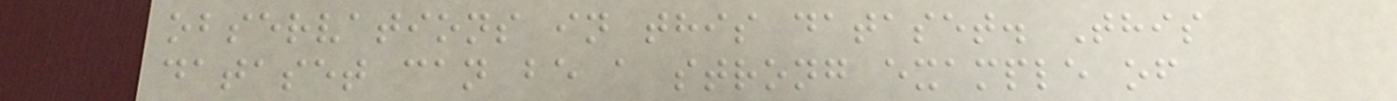observations in this dataset. This
dataset can be a strong example of
